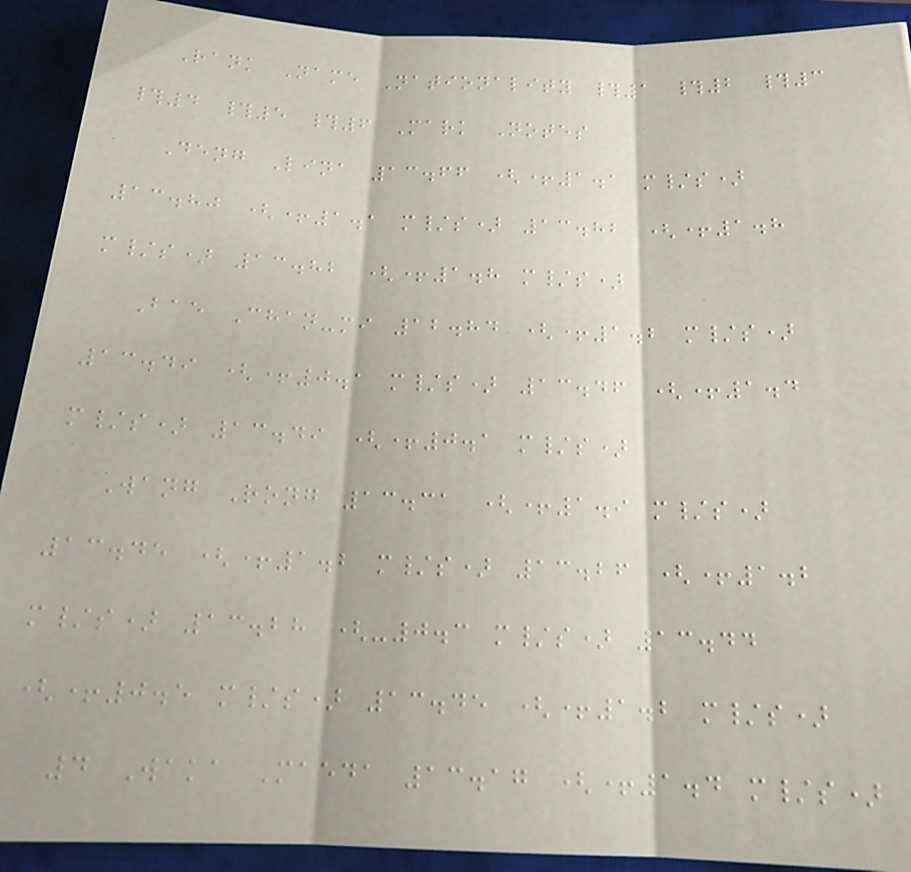Rank Name Nationality #1 #2 #3
#4 #5 #6 Mark Notes
Deng Lina 13.66 (+1.1 m/s)
13.80 (+1.1 m/s) 13.82 (+1.8
m/s) 13.82 (+1.8 m/s)
Bae Chan-mi 12.84 (+1.2 m/s)
13.49 (+0.1 m/s) 13.46 (+1.4
m/s) 13.49 (+0.1 m/s)
Wang Rong 13.31 (+1.9 m/s)
13.45 (+1.2 m/s) 13.26 (+1.2
m/s) 13.28 (-0.3 m/s) 13.44
(+0.5 m/s) 13.45 (+1.2 m/s)
4 Waka Maeda 13.17 (+1.4 m/s)
